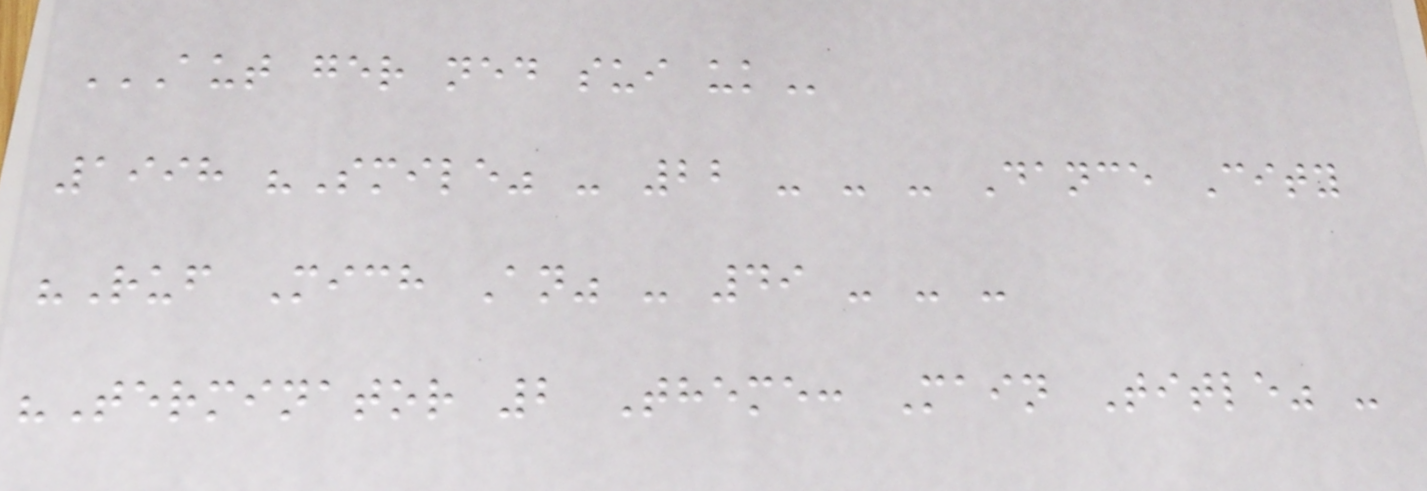AUT GER NED SUI UK
1998 "Smile" - 22 - - - Dance City
"Ruf Mich An" - 49 - - -
"Terminator 2 Theme: Main Title" -
